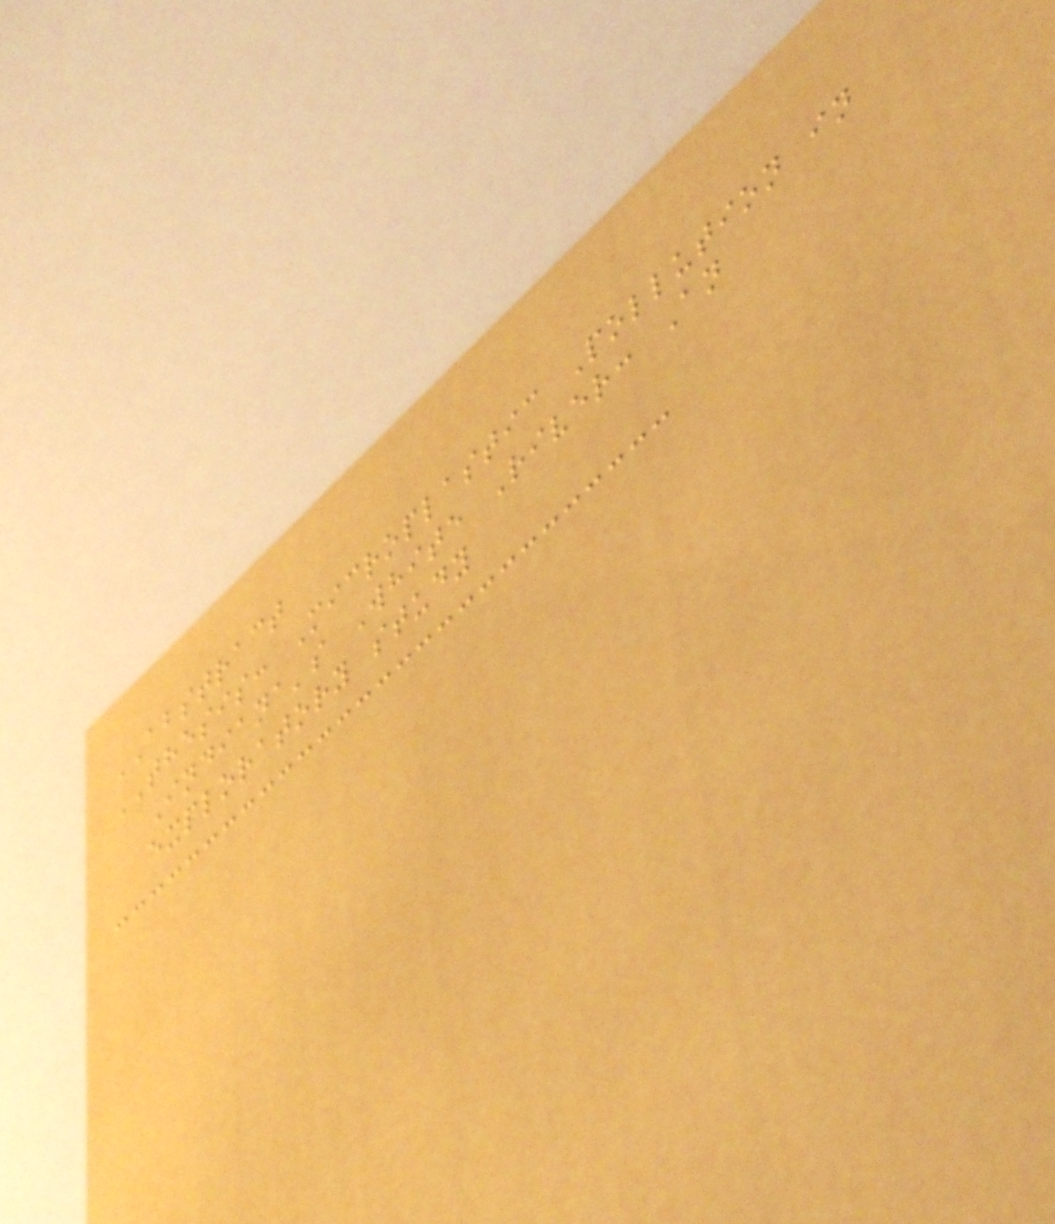ABSTRACT
THESIS: Microplastic Pollution in
Indiana's White River: An
exploratory study
